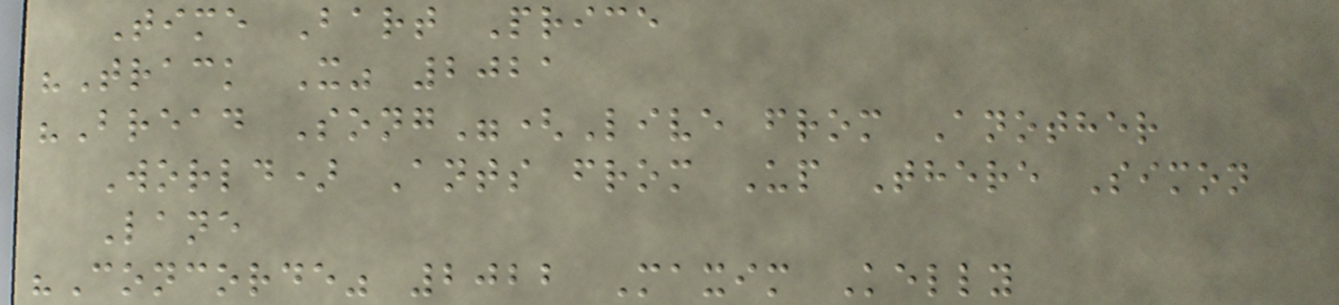Time Bart Price
"Track X" 2021
"Bread Song"(Live from Another
World) Ants from Up There Simon
Lane
"Concorde" 2022 Maxim Kelly
